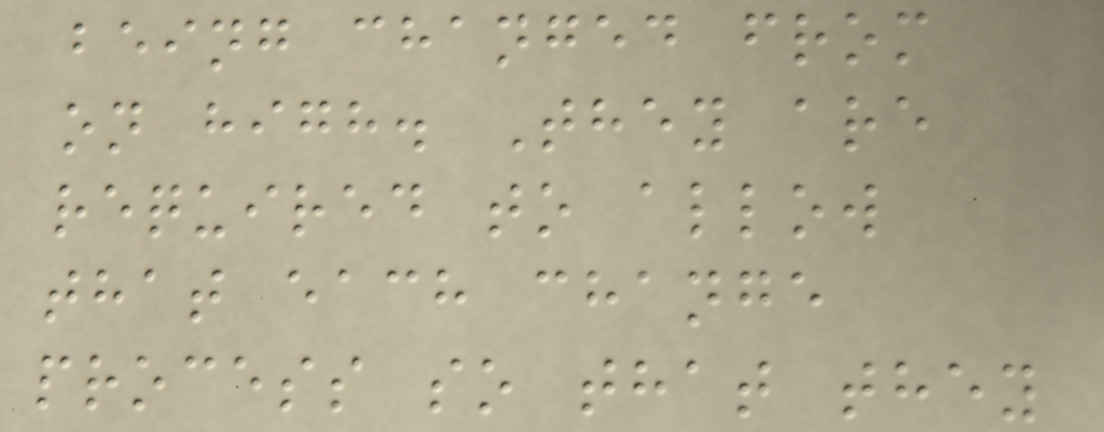being changed from
on high. They are
required to allow
that each change
process so that they
